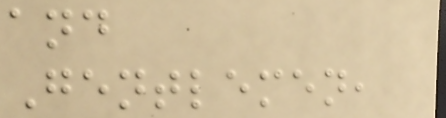and
Gentlemen,
